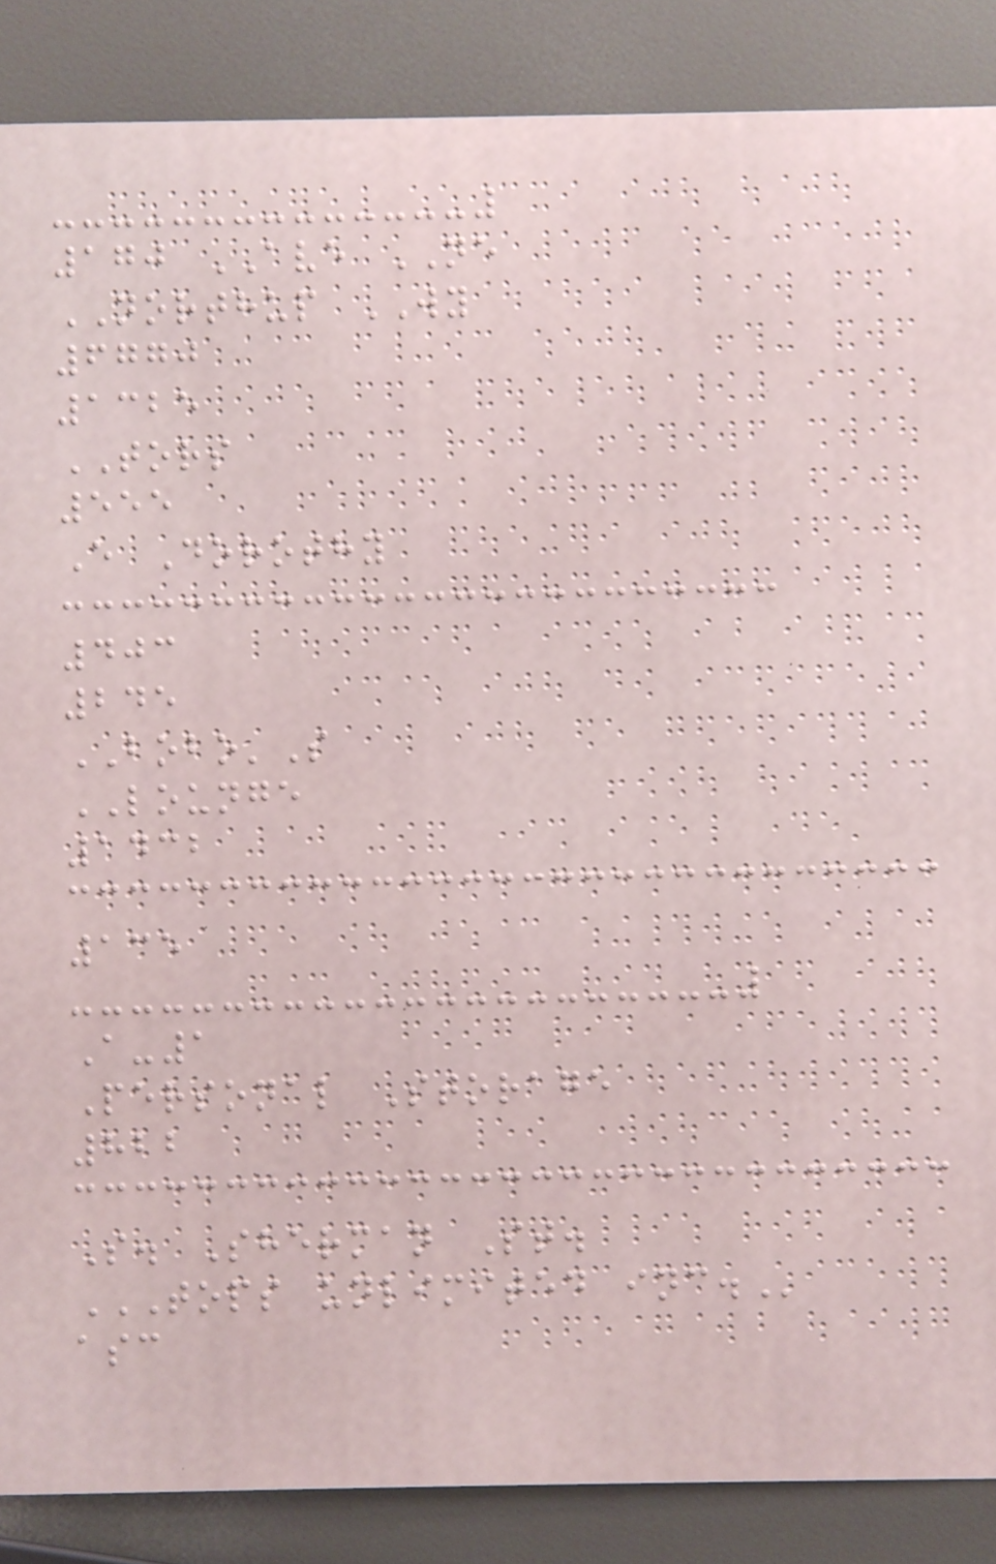170 AVE NE
NORTHUP WY
6770
1325
TORS
555
E Dorothy
403
245
BOBO'S
LOUNGE
1432
135
A-1
Personal Storage
822
S. Sherman St.
TOPS UNLIMITED INC.
asc
